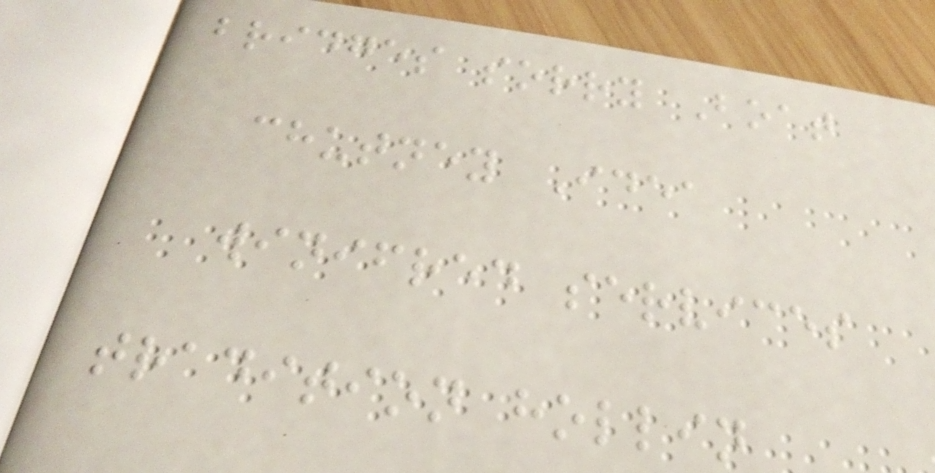bridges sorry Boat
chutney Idea
winifred services
tradition hollin
